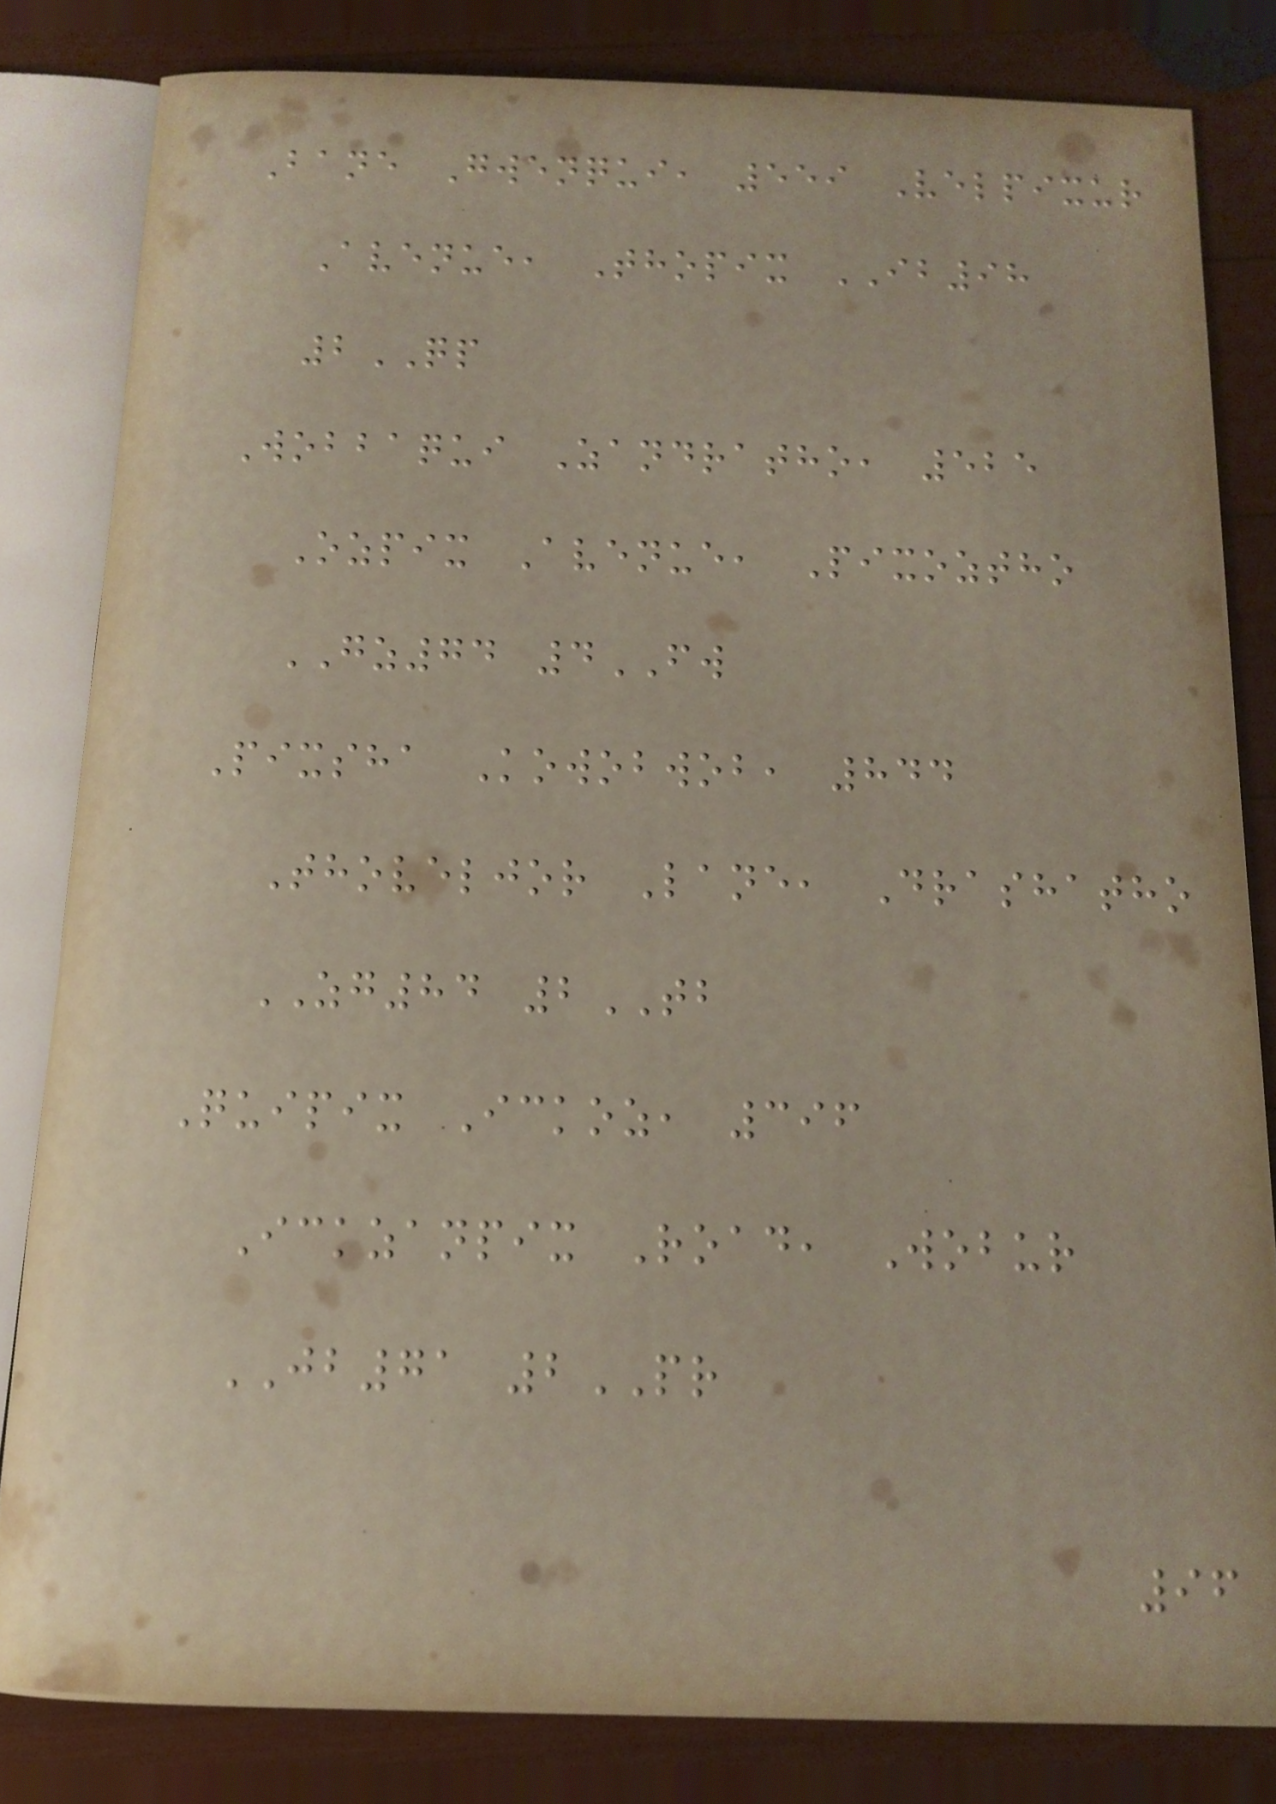Bane Gwenqui, 559 Velpixur
Avenue, Thopix IB98
2QP
Wobbaqui Zandratho, 525
Ozpix Avenue, Pixoztho
GZ74 4FW
Pixsha Kowobwob, 844
Thoveljor Lane, Drashatho
ZG84 2TB
Quipix Ickoz, 396
Ickzanpix Road, Wobur
JB71 2PR
96
